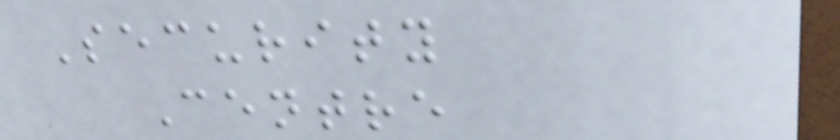Security
Centre
